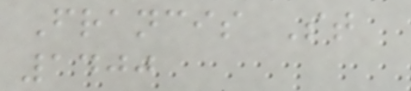Francis St
1400
